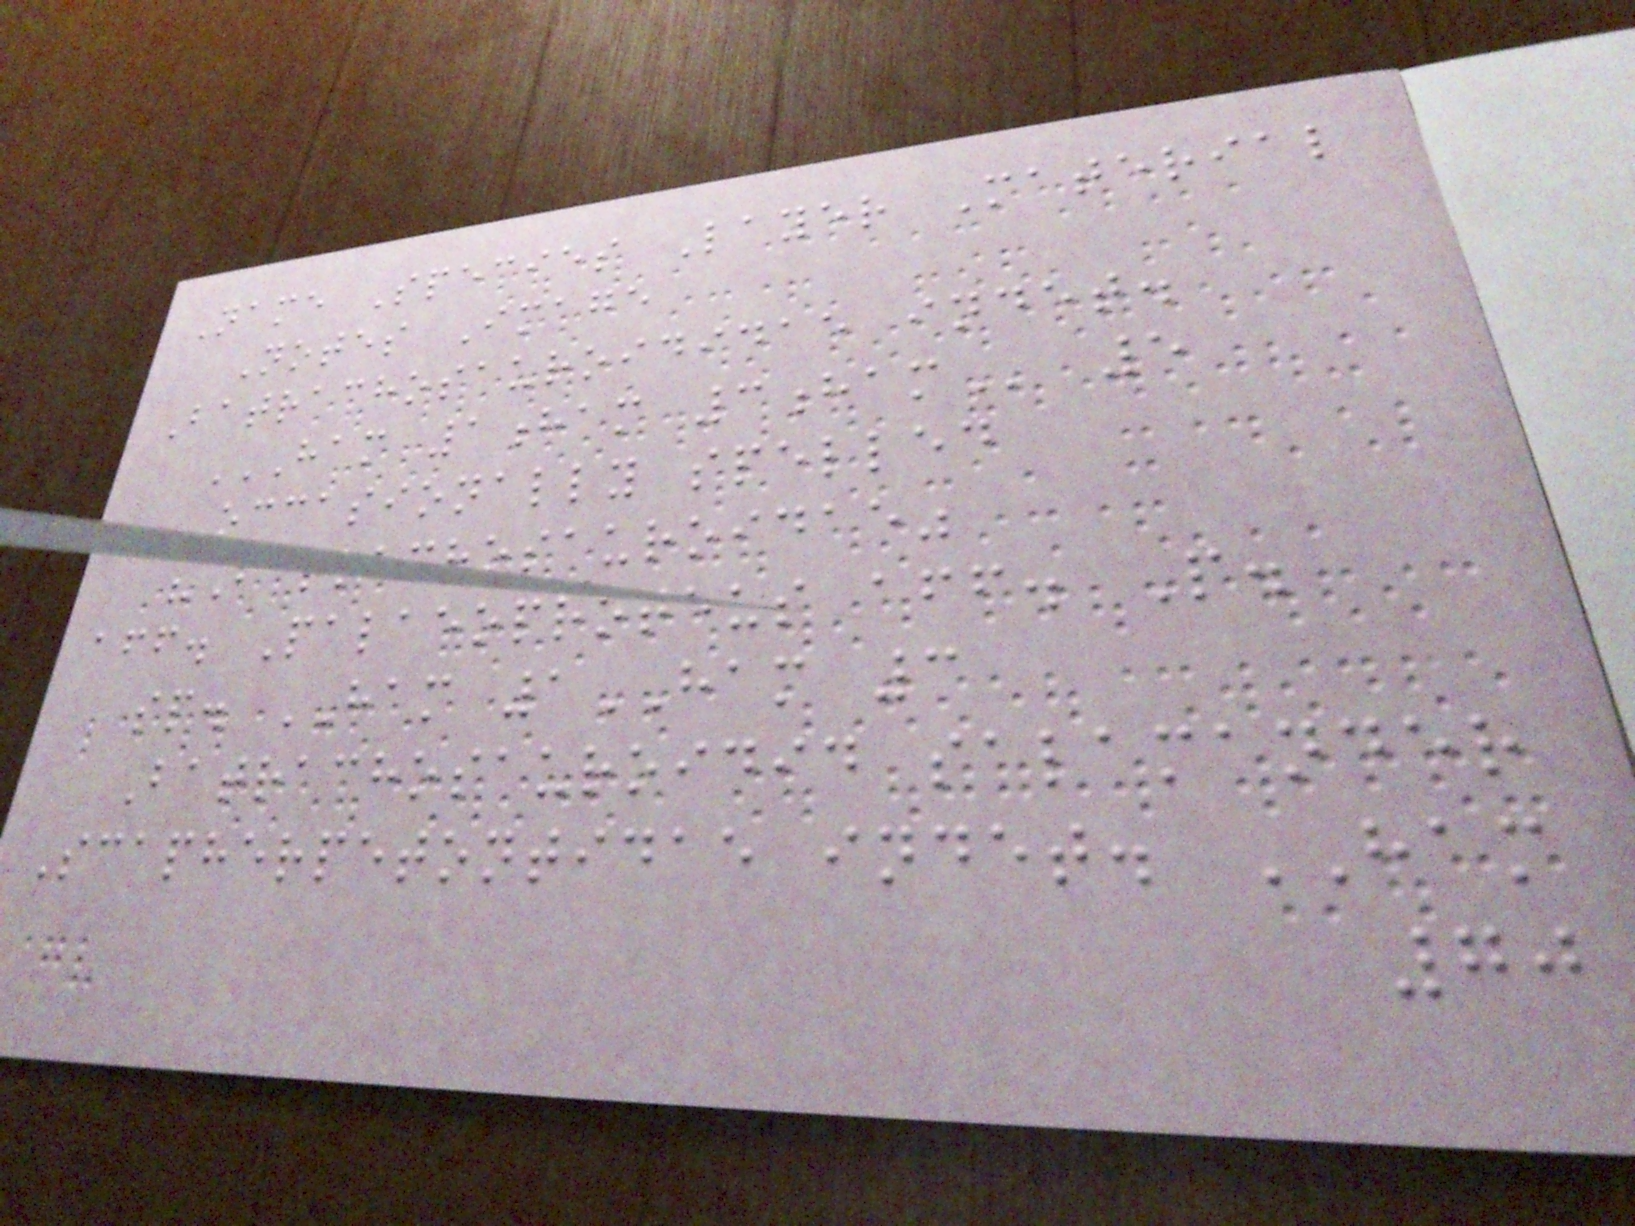Name Species Layer Material
Notes Image
Batrachosauroididae indet.
HAM 1HAM 3HAM 5
Occasionally spelled
"Batrachosauroidae"
aff. Palaeoproteus aff. P.
sp. HAM 1HAM 3
Batrachosauroidid salamander
Scapherpetontidae indet. HAM
70
